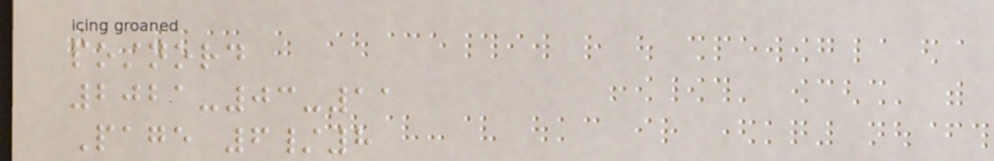postnord
2021-03-11
Page 6/8
